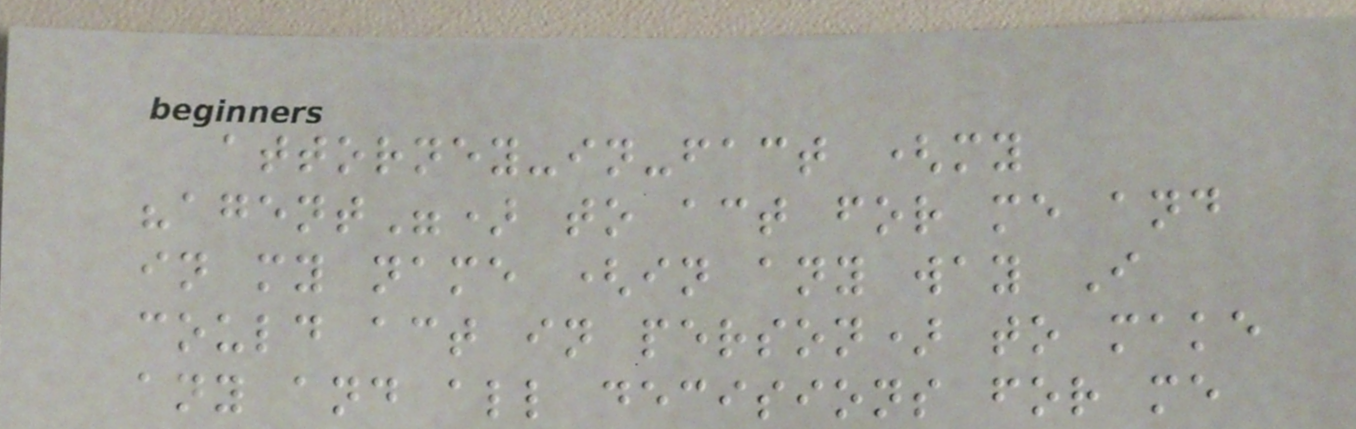attorney-in-fact (my
"agent") to act for me and
in my name (in any way I
could act in person) to make
any and all decisions for me
